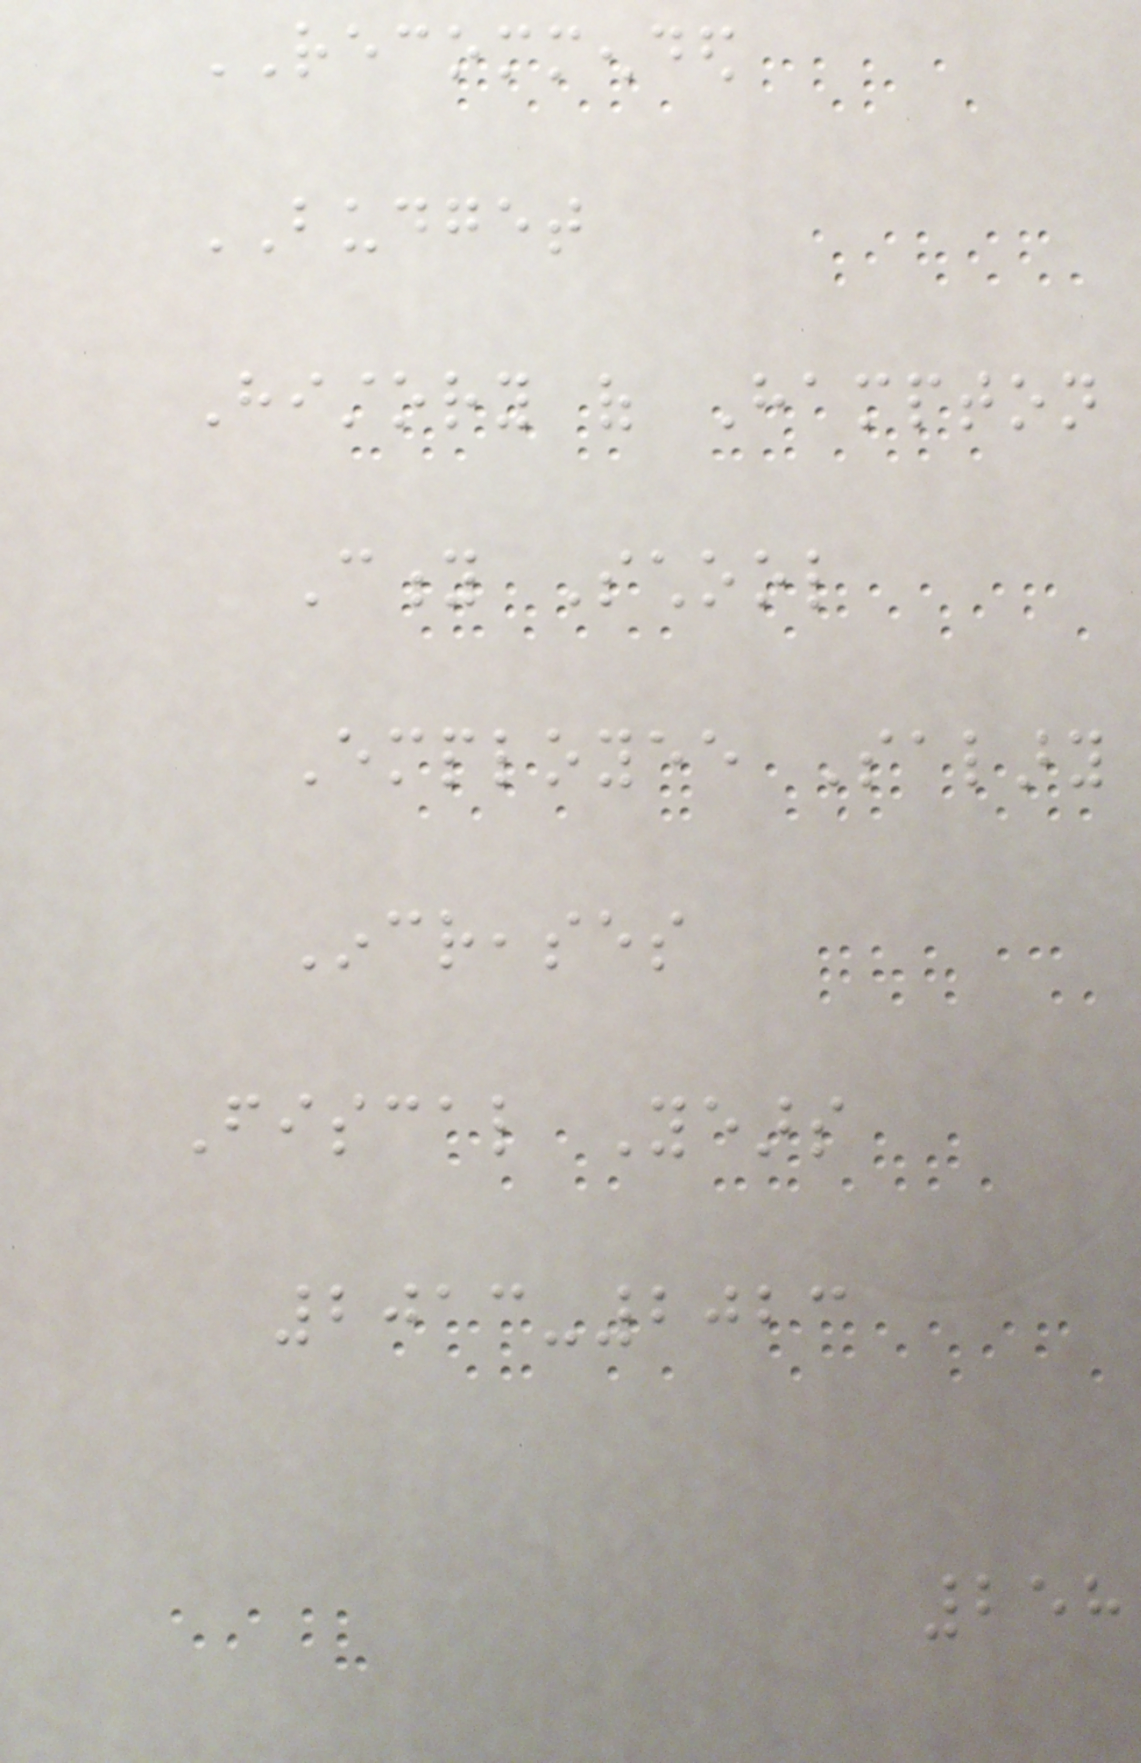RECOMMENDED
BUDGET
History of Hampton
City School
Employee Salary
Increases
Fiscal Years
2013-2023
258
